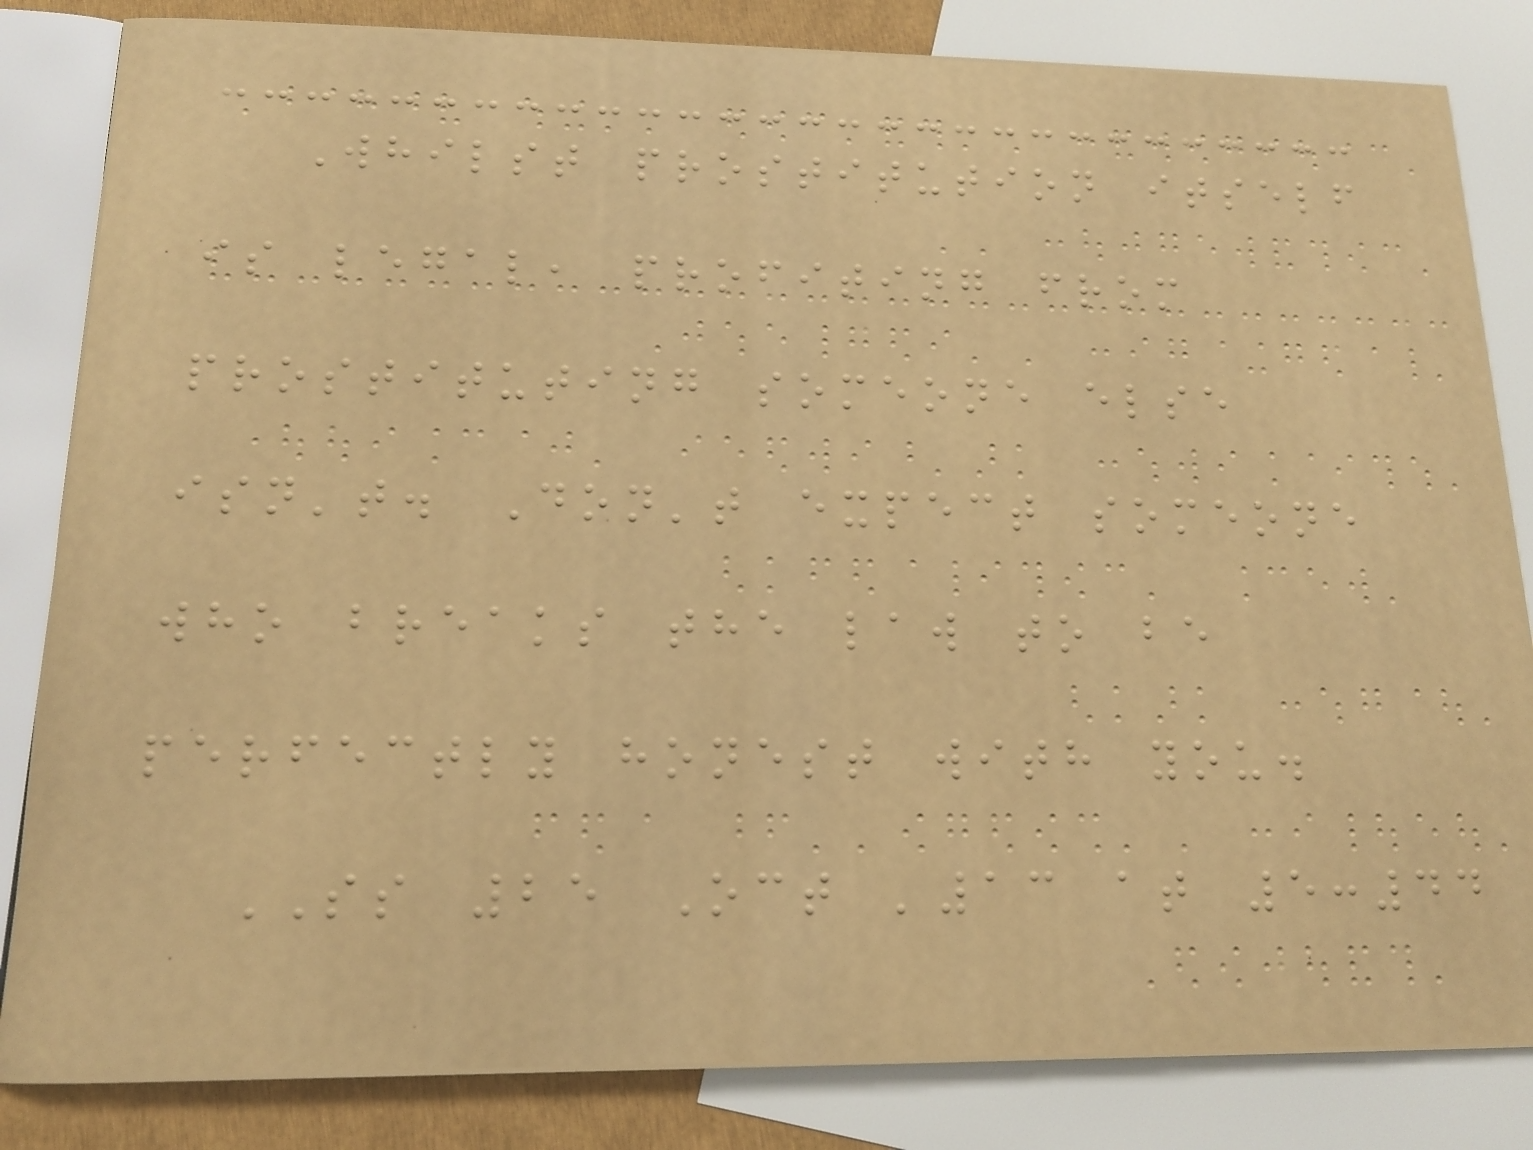Whilst prostitution itself
is legal, profiting from
prostituting someone else
isn't. Don't expect someone
who breaks the law to be
perfectly honest with you.
SS 25 Oct '13 at 5:44
